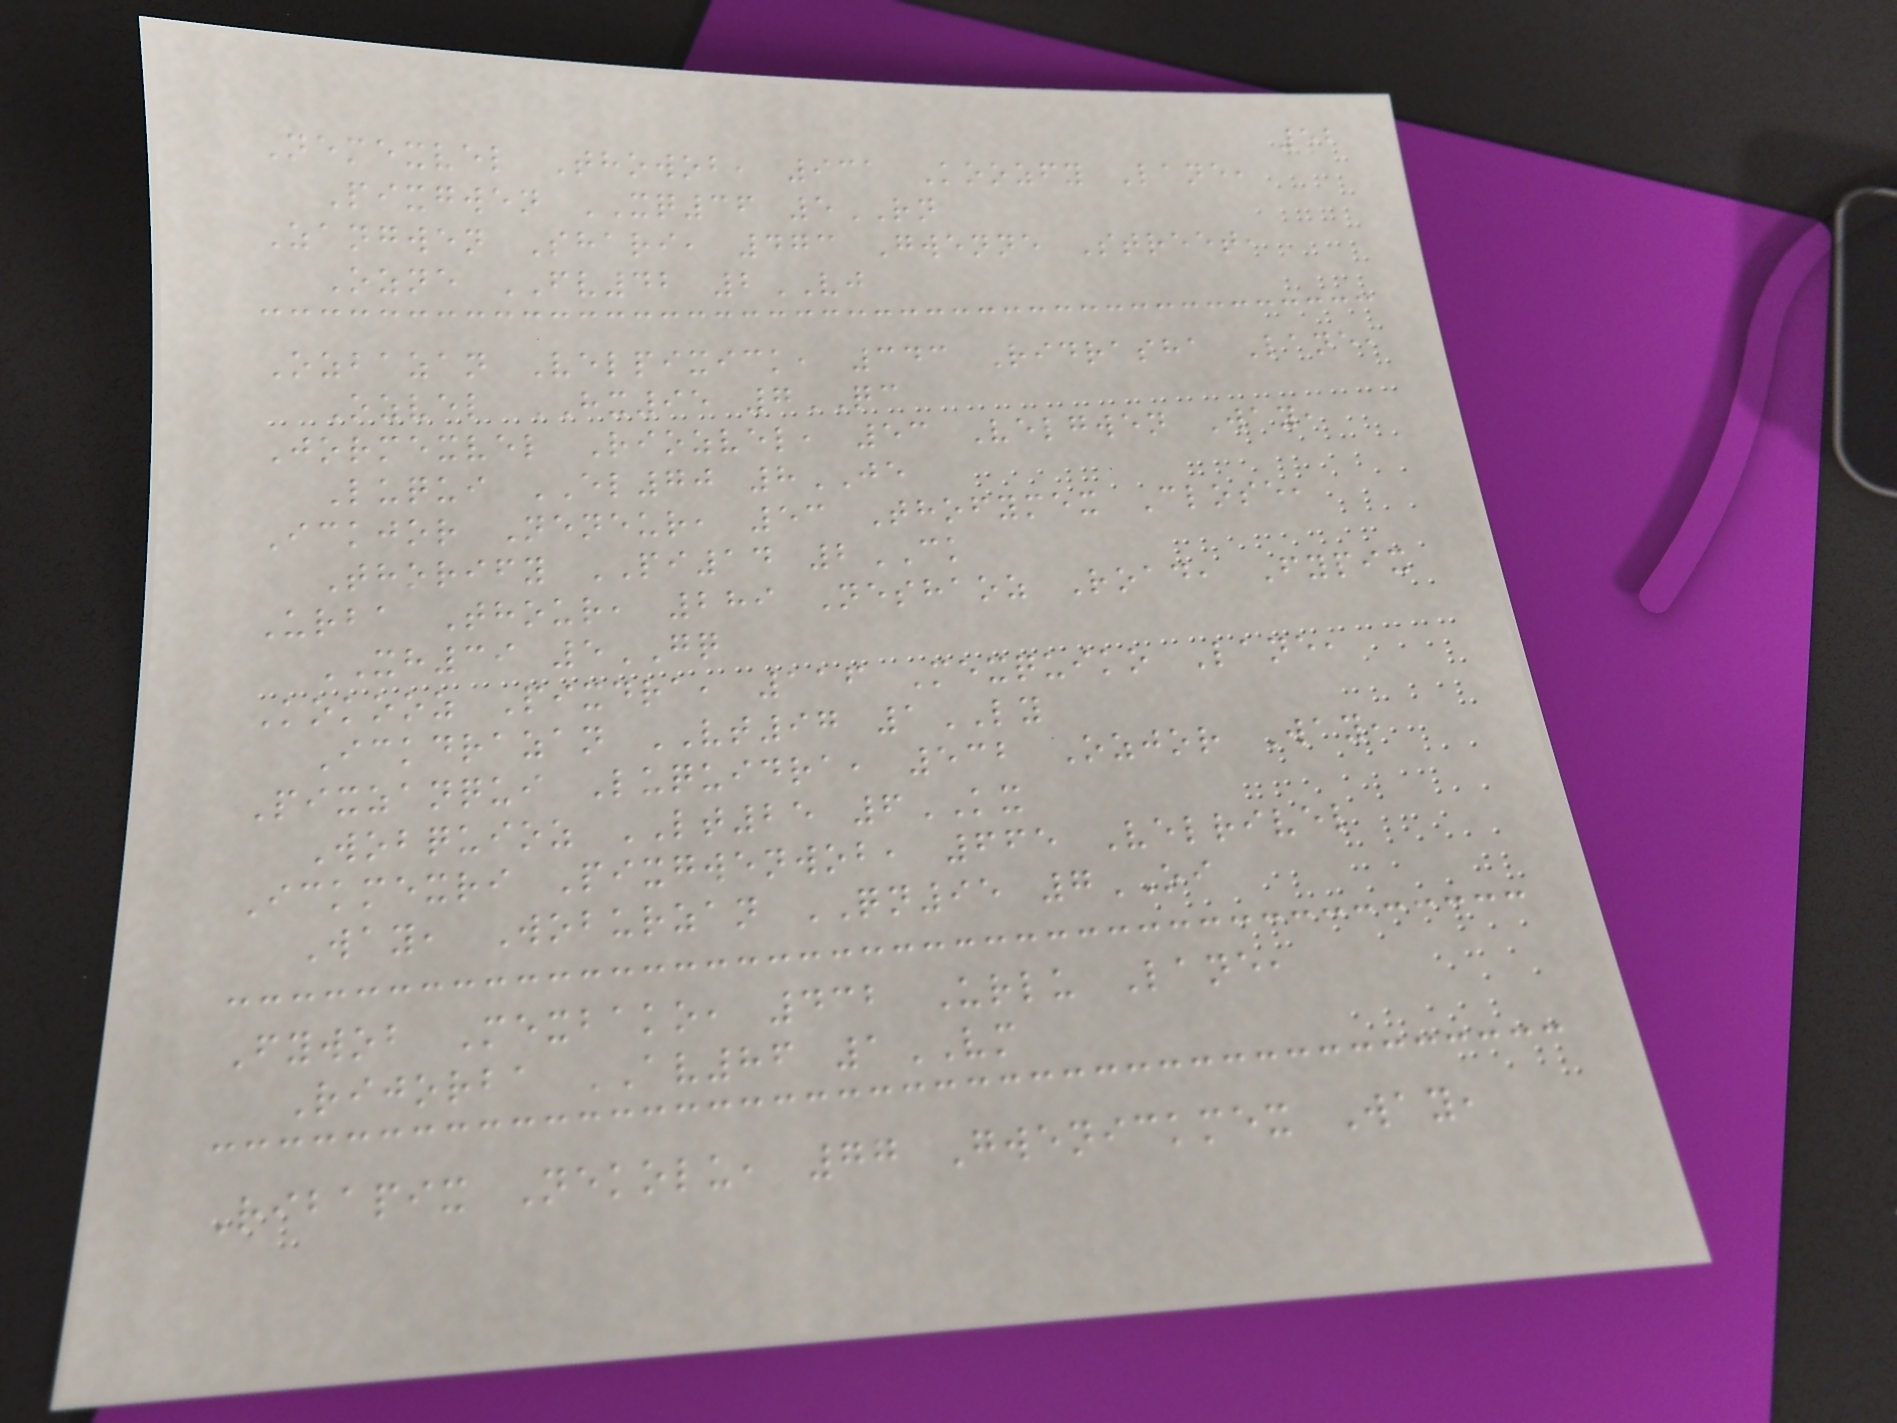52
Nemexvel Thowob, 931 Koozfy Lane,
Pixgwen XQ36 5RN
Zangwen Shari, 473 Gwenne Street,
Ozne FV42 2VJ
Ozbazan Velpixick, 343 Ridrasha Lane,
Ozvel HX95 7QC
Jormexvel Riozvel, 53 Velgwen Way,
Luqui EL70 8JE
Ickjor Neneur, 53 Thofymex Close,
Thorify PI14 2CK
Urba Thour, 289 Neshaoz Road, Fypix
XH39 5GQ
Kokooz Pixdra, 116 Mexquiko Lane,
Ickdrazan VT97 1LY
Pixzanqui Luquidra, 532 Ozjor Way,
Wobquioz LT25 6KX
Ickmexri Pixgwenwob, 665 Velrivel
Way, Woburzan QN95 7OI
Fywob Mexbako, 432 Urlu Lane,
Rijorba AV86 1VM
Ribapix Nekolu, 77 Gwenickmex Way,
